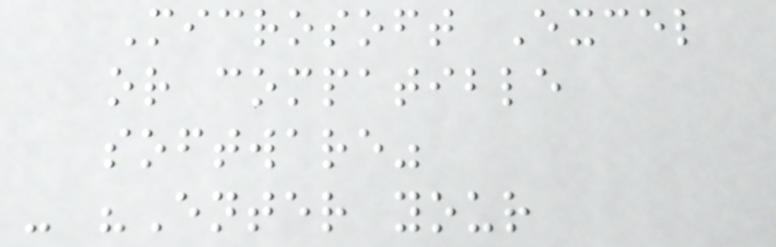Microsoft Excel
or compatible
software"
- "Enter your
